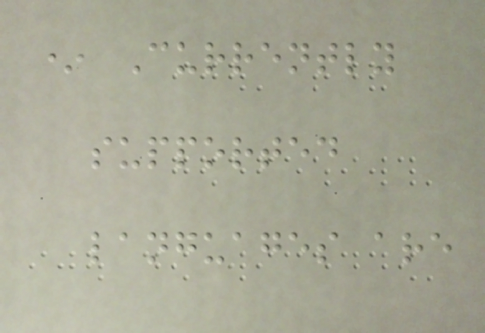* Currently
supported
languages are
